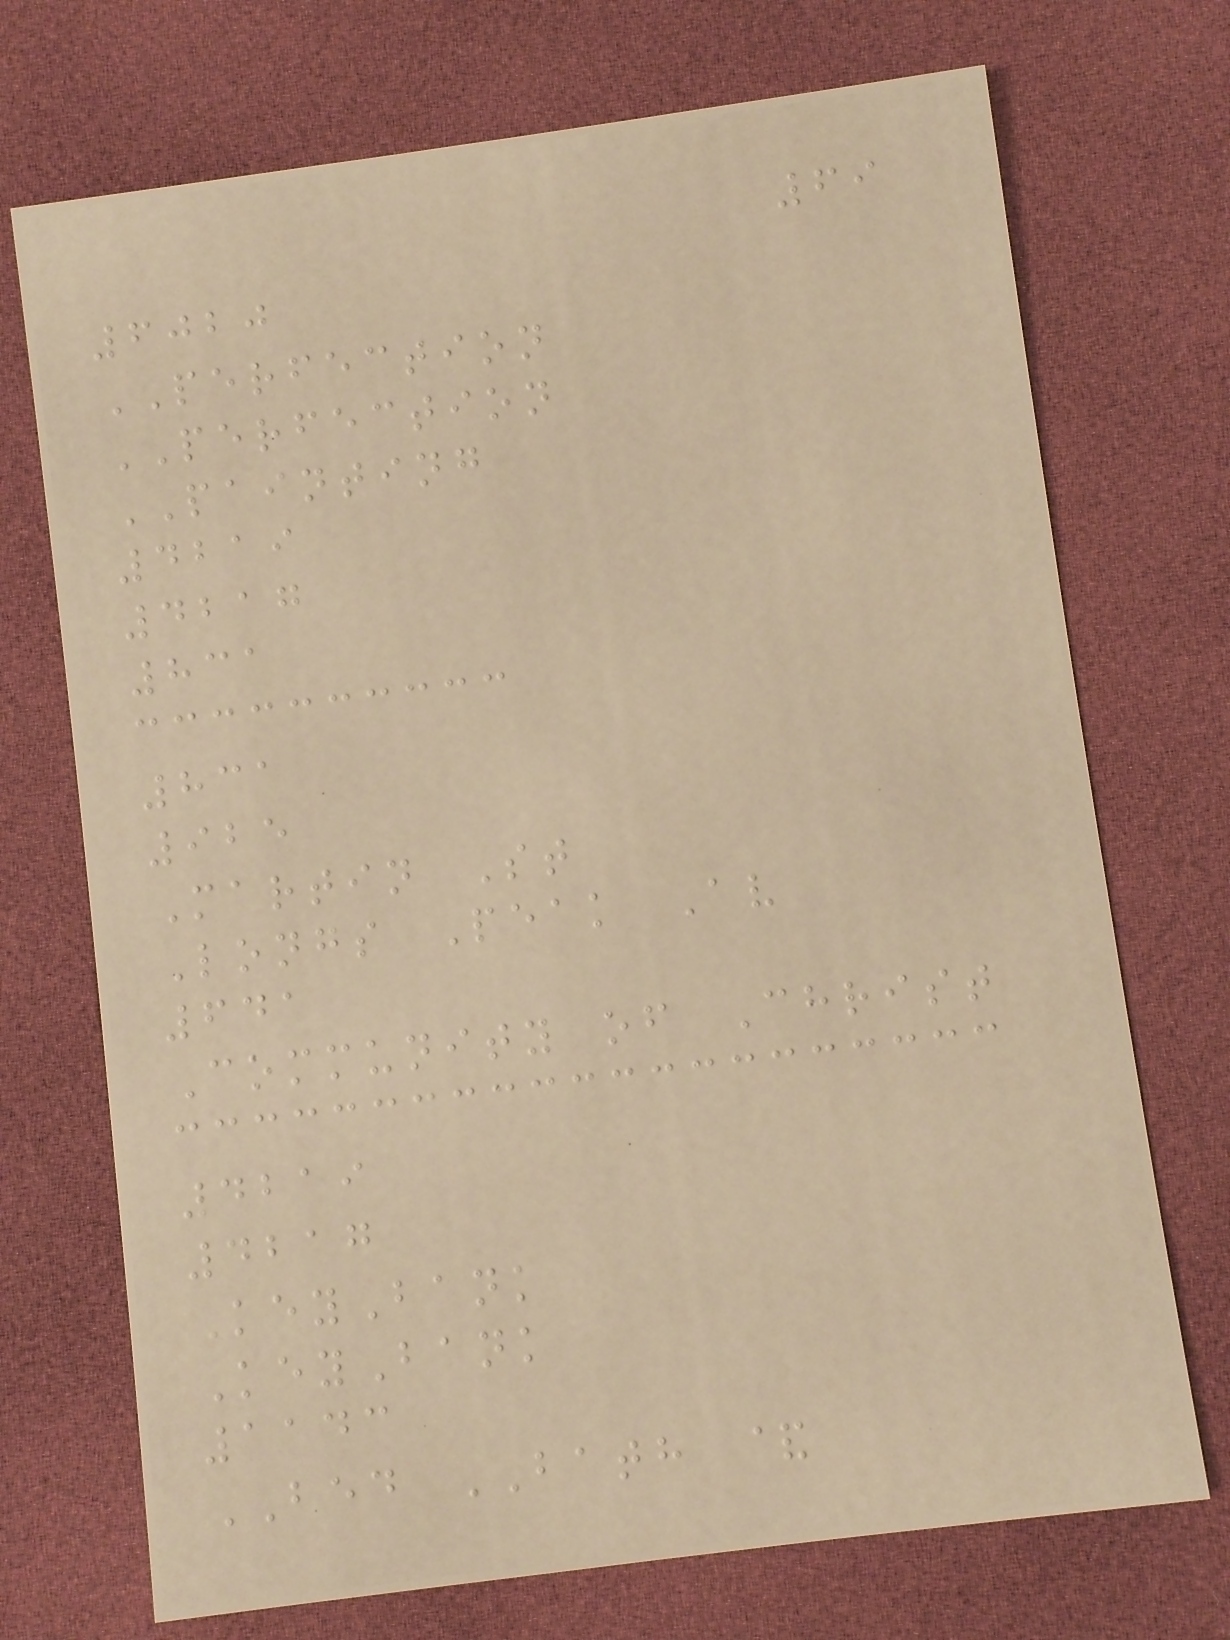69
6020
PERFECTION
PERFECTION
PAINTING
4219
4217
831
831
925
Martin St
Longs Peak Av
641
Community of Christ
4219
4217
KeyBank
KeyBank
1143
BED BATH &
